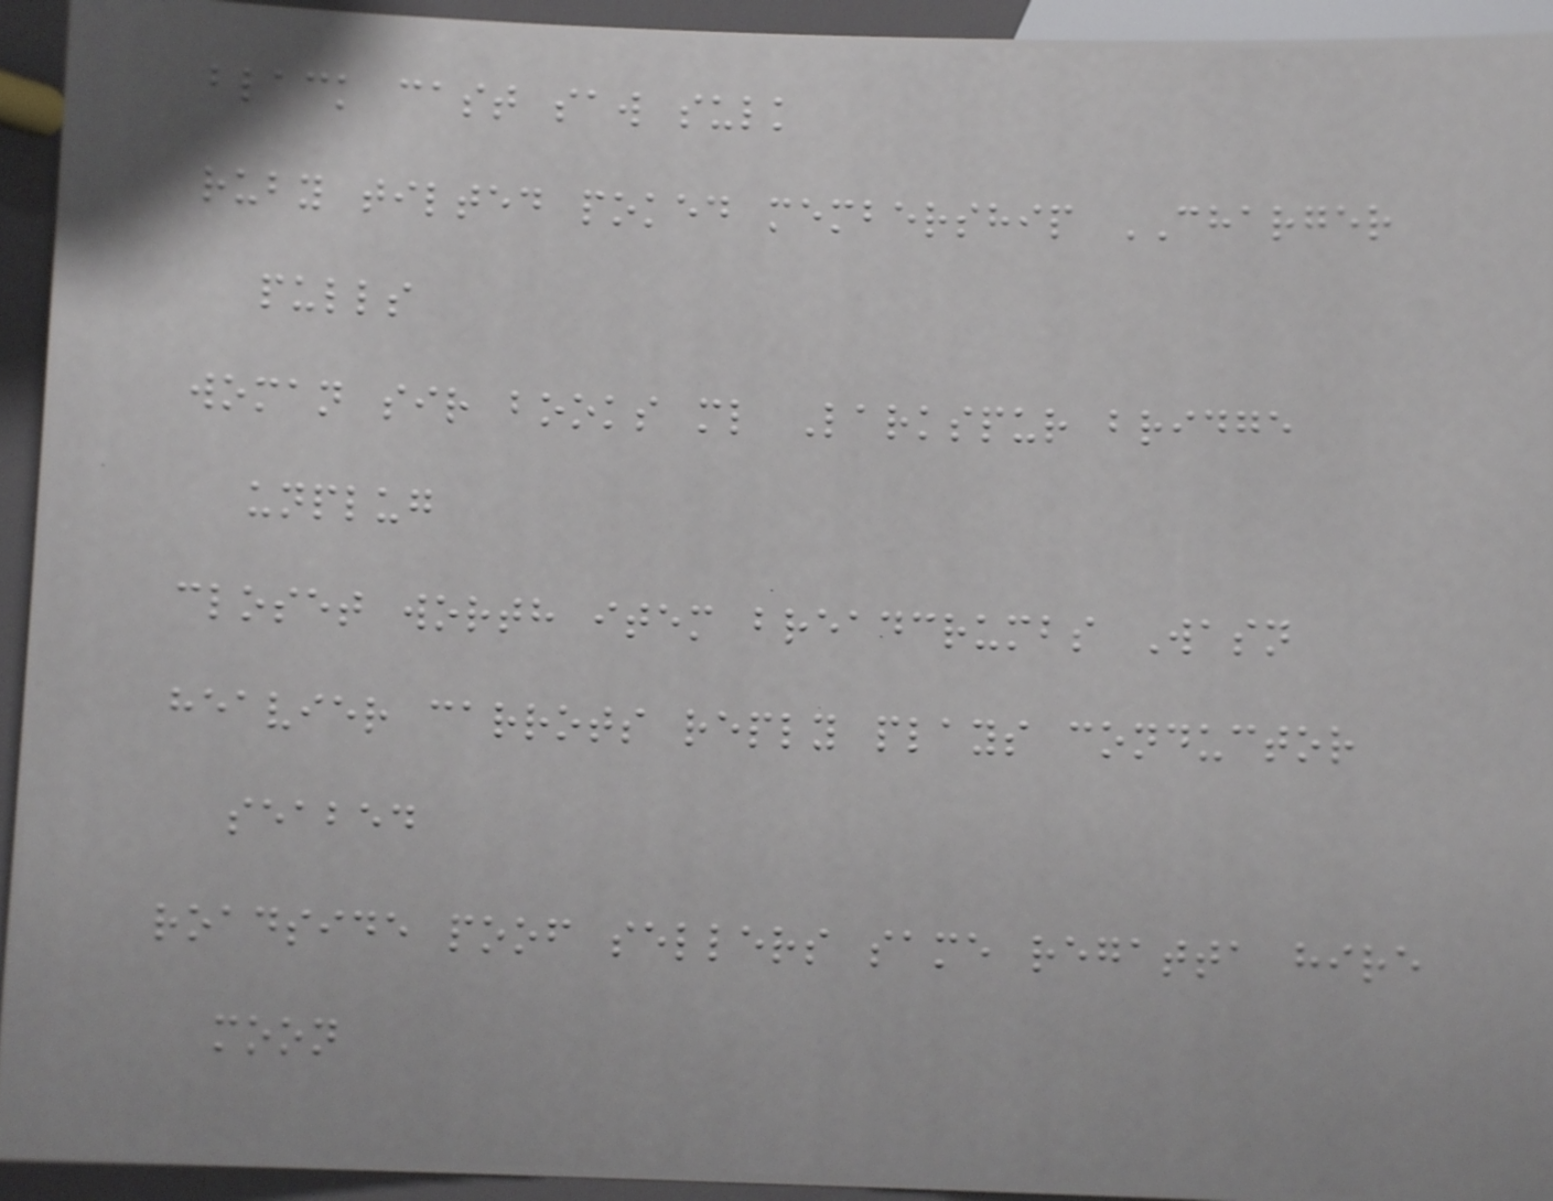black cast saw sulk
ruby tilted poked membership CHARGER
pulls
woman sir books ml Larkspur bridge
unplug
closet worth item breadcrumbs Wasn
heavier carrots reply plays conductor
seabed
roadside poof sellers same regatta hire
moon
